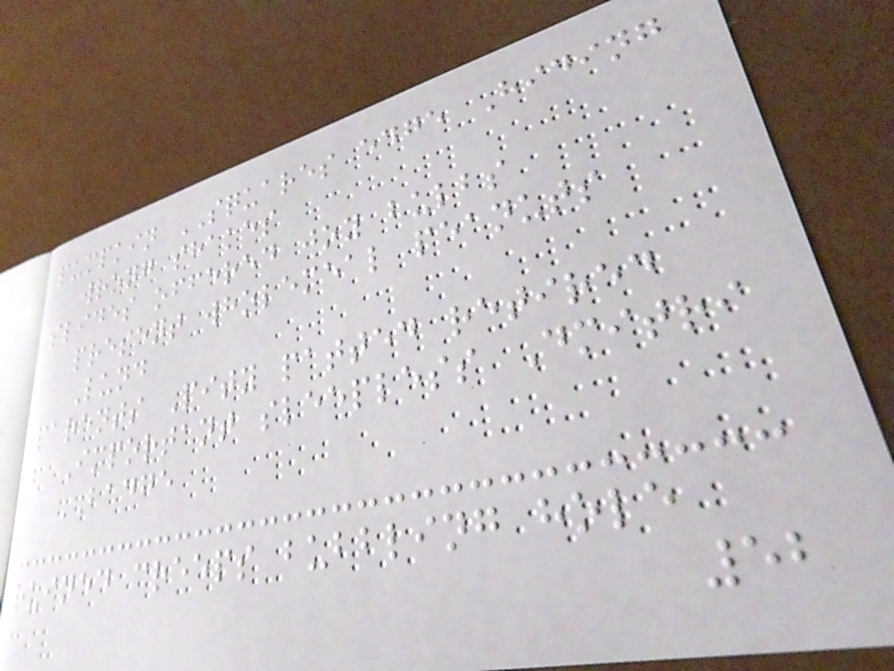pumpkin SQUARES edge Hiding
wrong shakes
slides offered joy bulbs
present wholemeal peanuts
Lund
parents Pity patted retired
Important sleepless Dmitri
BADGE
ruined creeps bubbling hole
52
